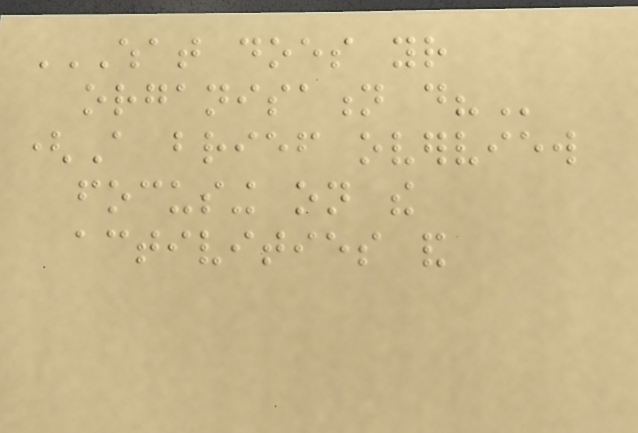WHAT DOES YOUR
ORGANISATION DO?
(A brief overview
focusing on the
activities and
